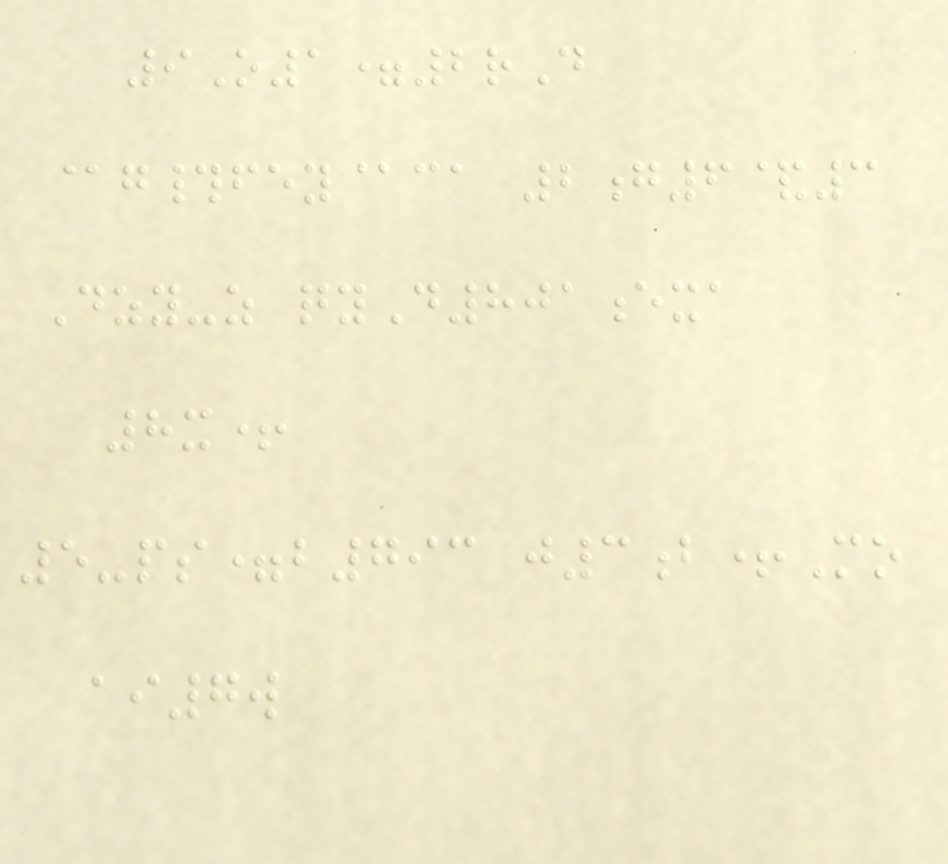9O1=2rD
@g#fey@ca 2g6&3
Dzy-z qyD801exa
8x+
5-ps=b793 j3b+Mo
ai7w
